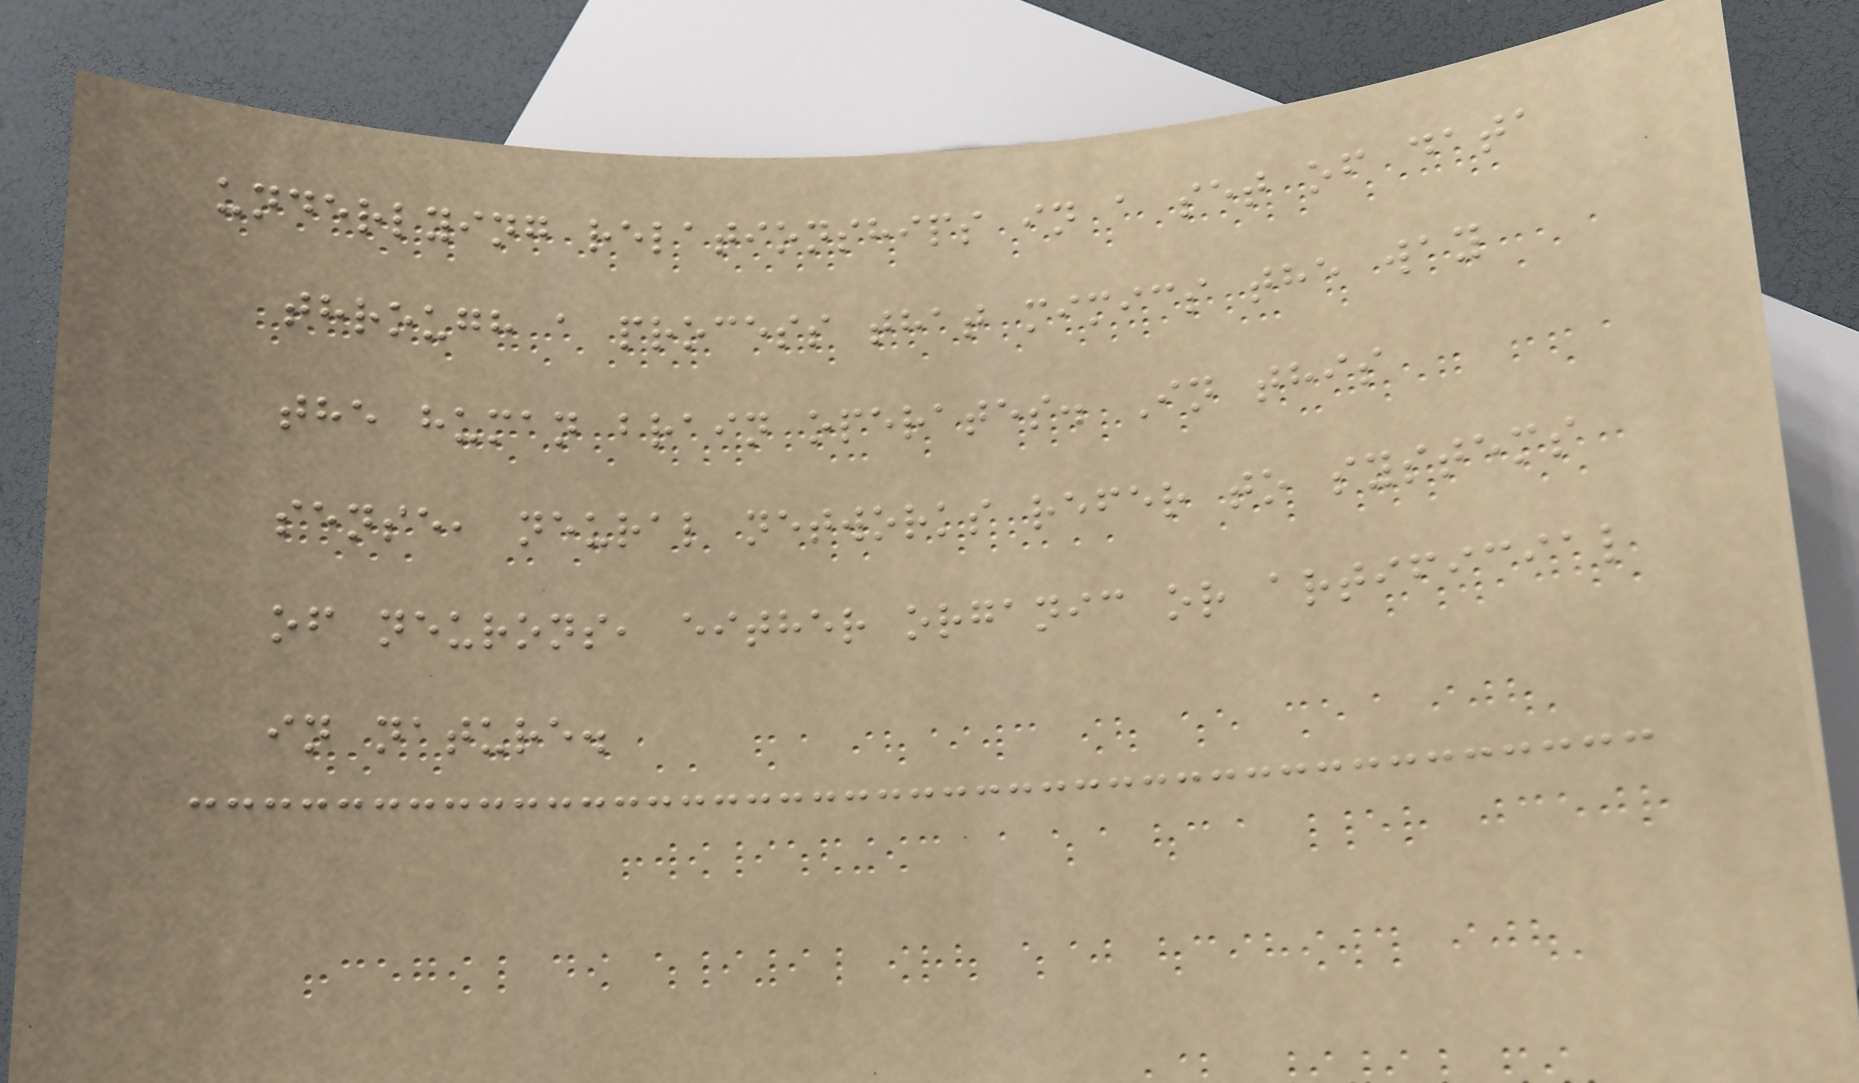underlying relationships in a set of data
through a process that mimics the way
the human brain operates. In this
sense, neural networks refer to systems
of neurons, either organic or artificial
in nature.
